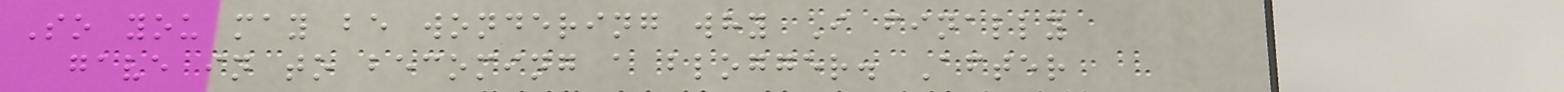So you may be wondering why I finally
gave in to becoming a blogger. After
